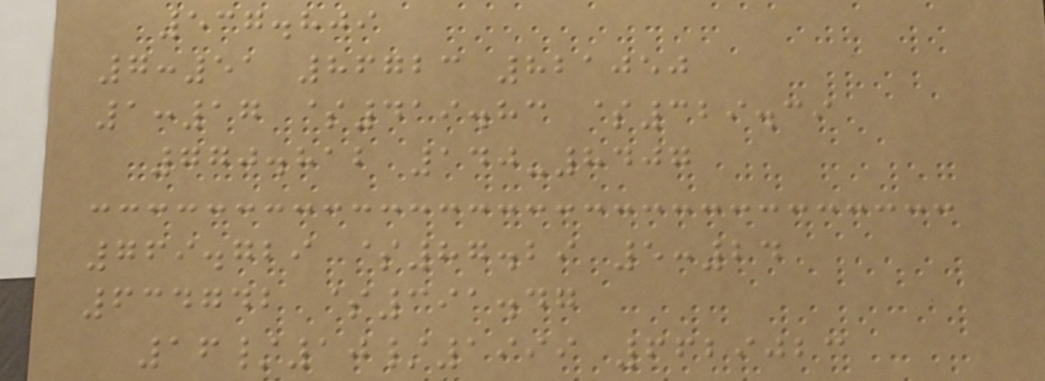537.809
7:51 86723 821050
1:17 $419.83 $329.39
770.812 140-8407
769.729 $87.29 5:24
634742 $391.47
16/10/1999 6629023
